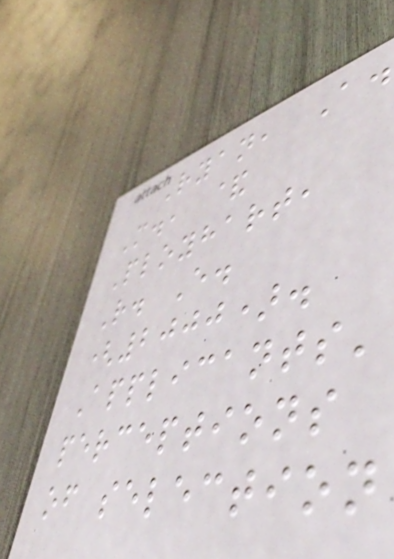Ryan, A.
M., &
Ployhart,
R. E.
(2000).
Applicants'
perceptions
of selection
